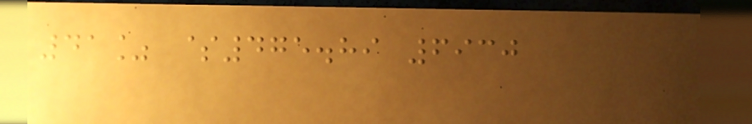41% $475.89 6930
